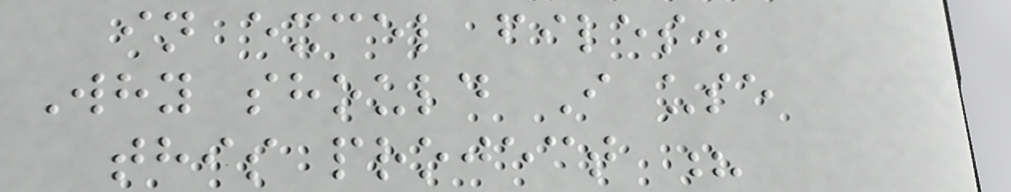in excel files.
Why should I use
this project ?
